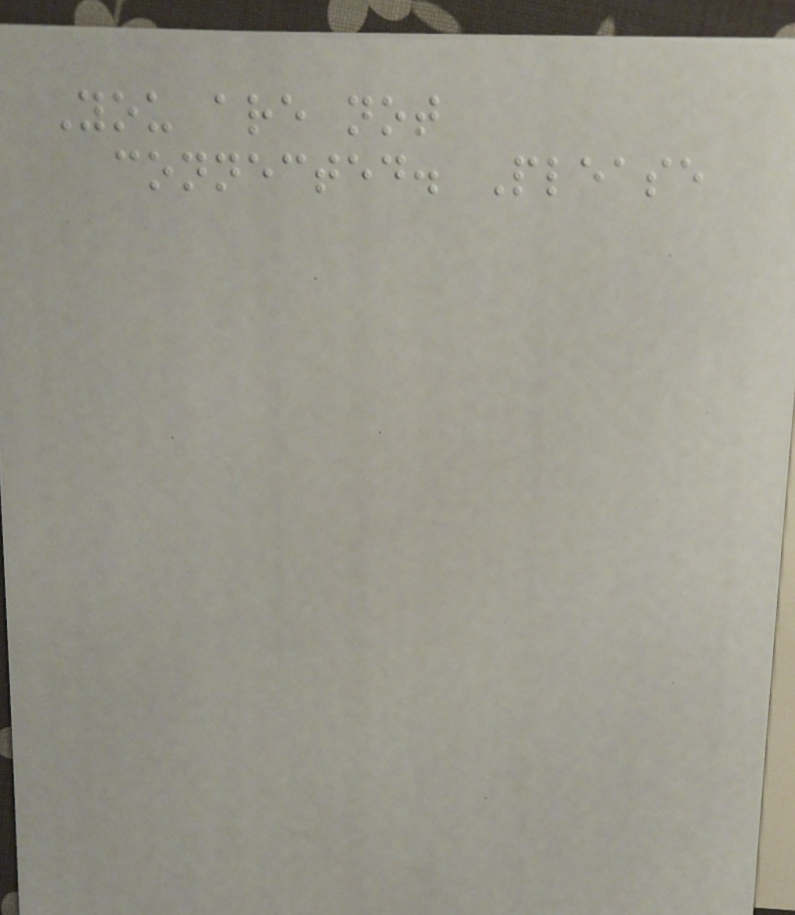You are not
connected. Please
